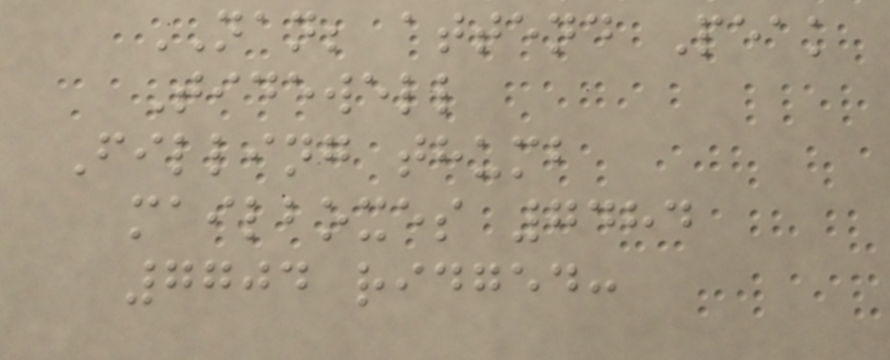NAN; attend Peak
Tidewell
Filling thumb
mailboxes 7484
7704 ridged:
